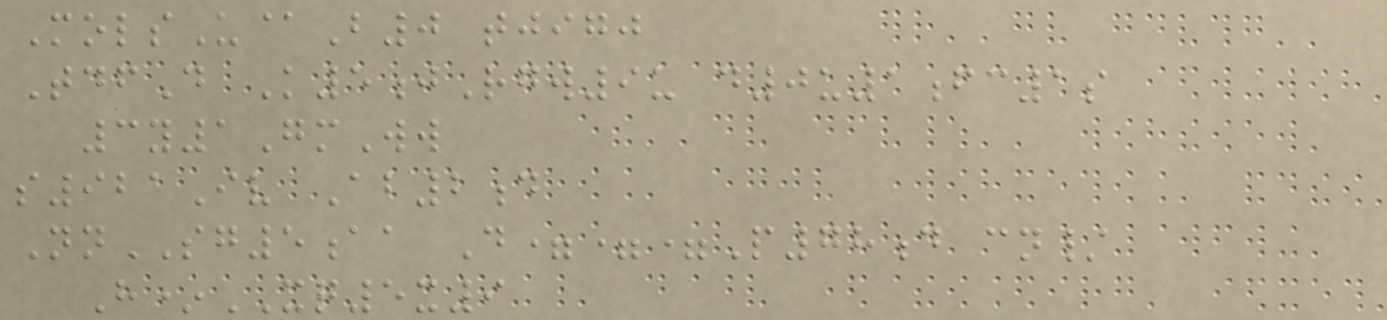MolsU@B0 tjigj
TdfD K5jRgw9u d0u1fc1s
3y1GmWw
s921Iv Ab2d
NnSG5aa D===P78d cn/
H*XQ5x9
